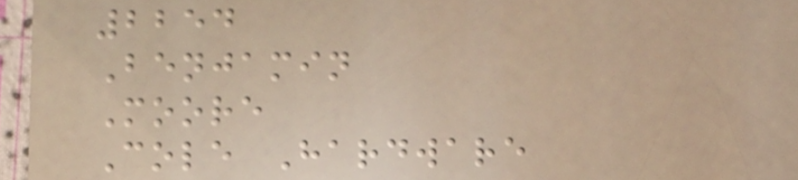2254
Benjamin
Moore
Cole Hardware
